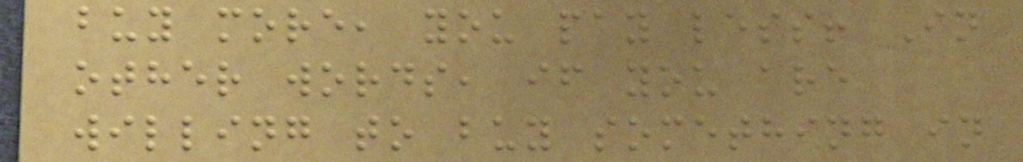buy more, you pay less! In
other words, if you are
willing to buy something in
